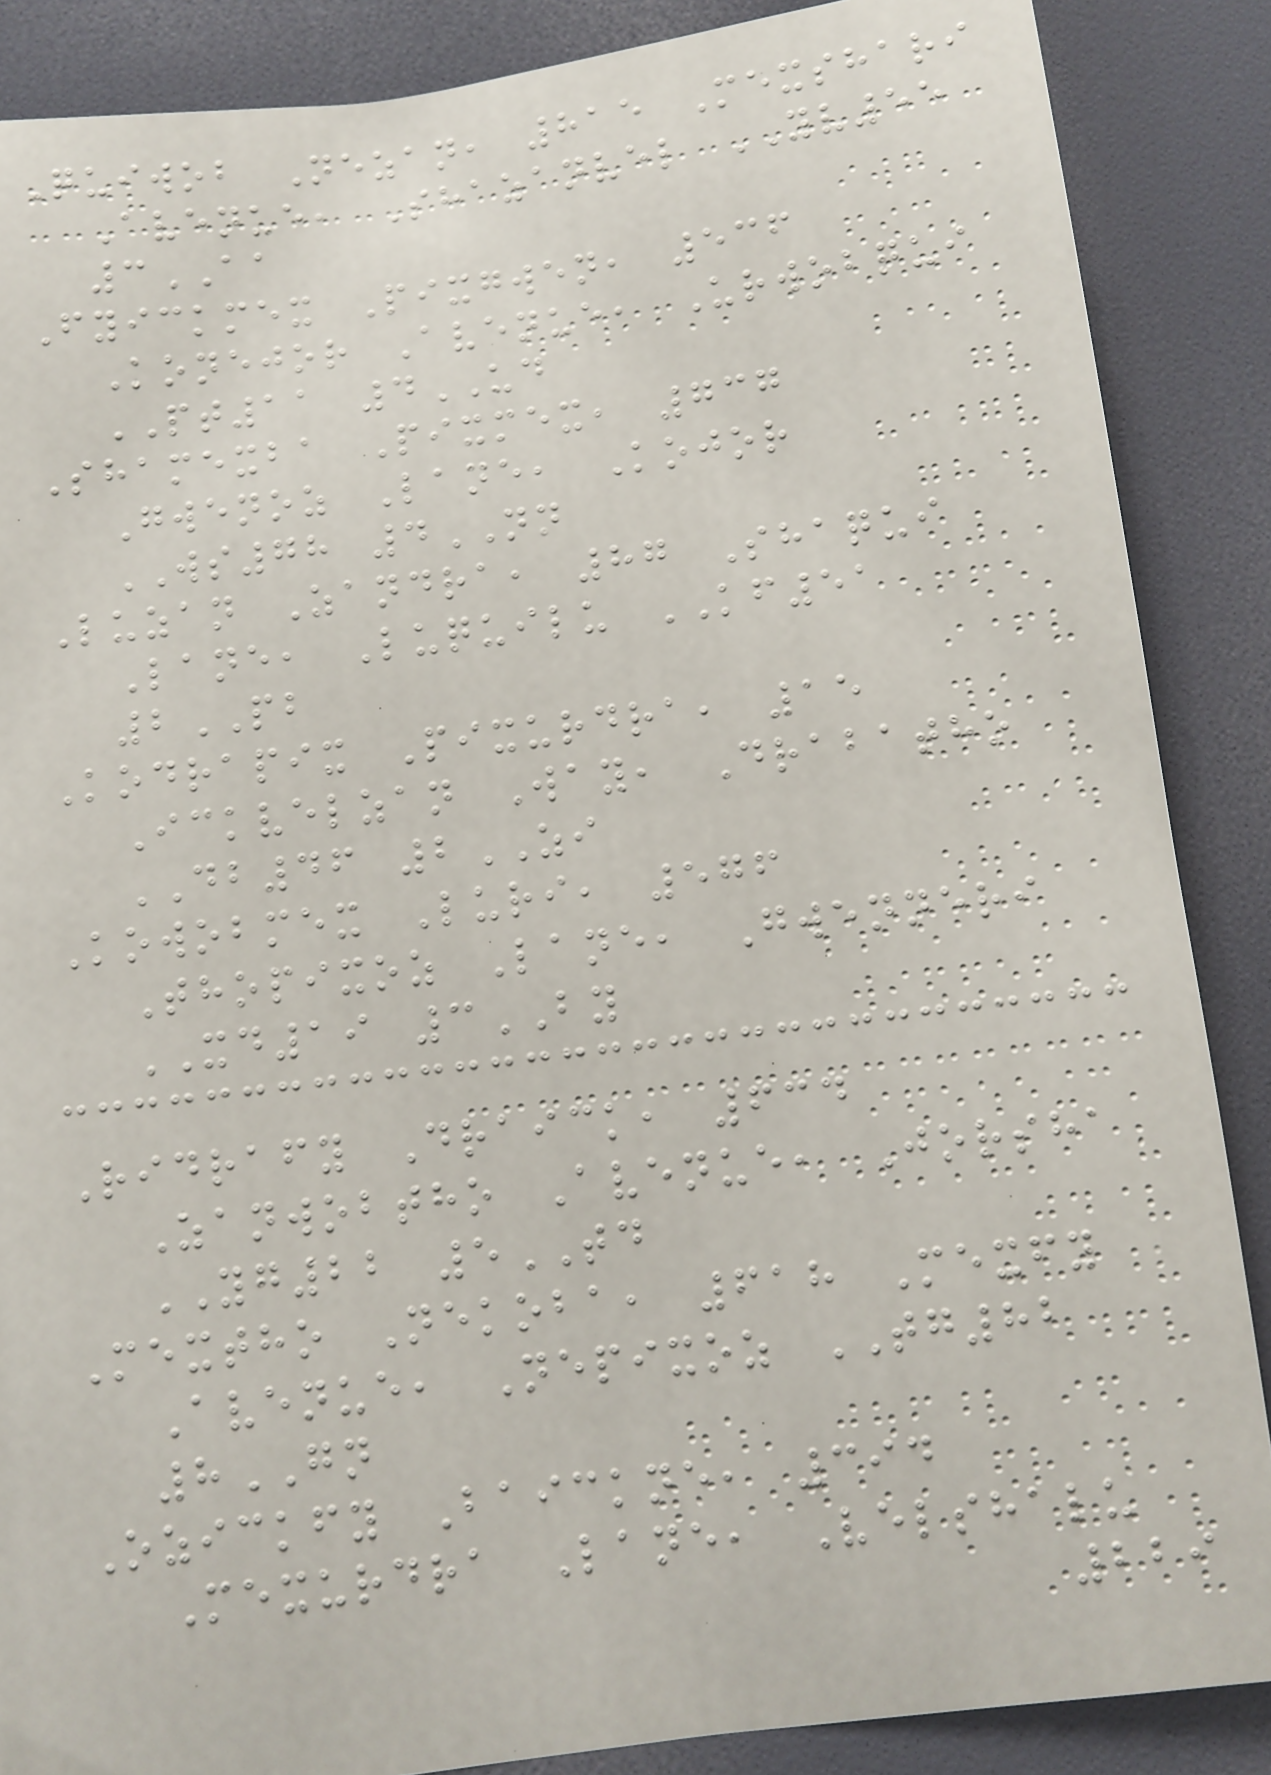Quiwob Nezan, 815 Mexshari
Avenue, Shazanvel YV55
3AA
Fyickmex Pixgwen, 536
Konejor Avenue, Urwobqui
PT11 4UD
Shamexba Pixmex, 737
Gwenoz Lane, Kojor
WS78 4NN
Luzan Zandra, 87 Shaqui
Lane, Luquilu KF51
2PB
Kodrapix Pixurdra, 15
Ickvelzan Way, Drabatho
DB46 2ZI
Kowobmex Luri, 576
Thopixoz Lane, Gwenneri
XD19 3BY
Ridrafy Draick, 634
Zanwobtho Avenue, Jorsha
YG22 5TD
Mextho Nekoba, 618 Mexfy
Avenue, Nepixoz TG82
8GN
Ozickfy Baickne, 394
Mexurdra Lane, Velshalu
229
